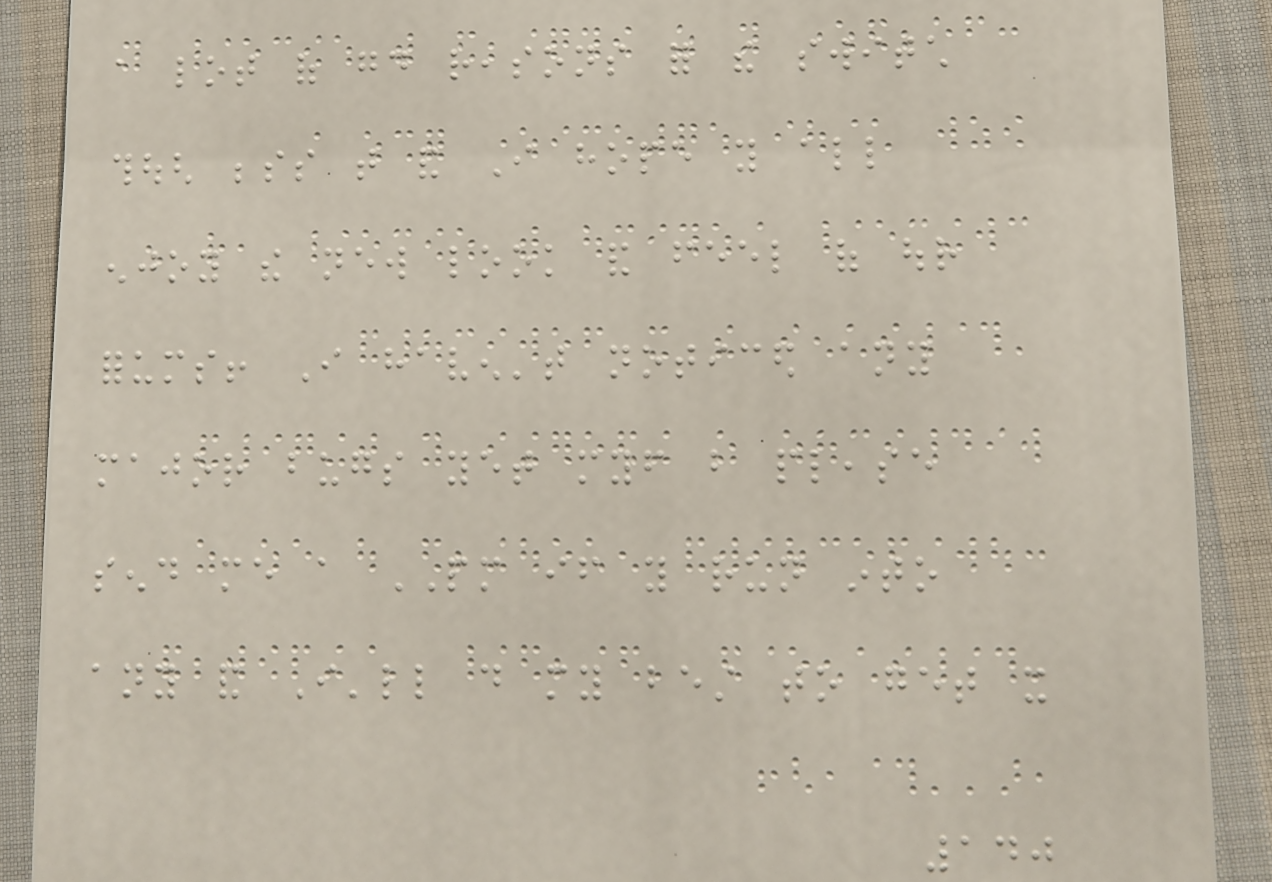a lot of good reasons for the switch
though besides that and I hope you all
enjoy the new look and feel of our
forums! I haven't noticed any
major bugs yet myself but please
send me a PM if you run into
any and I'll do my best to get it
140
